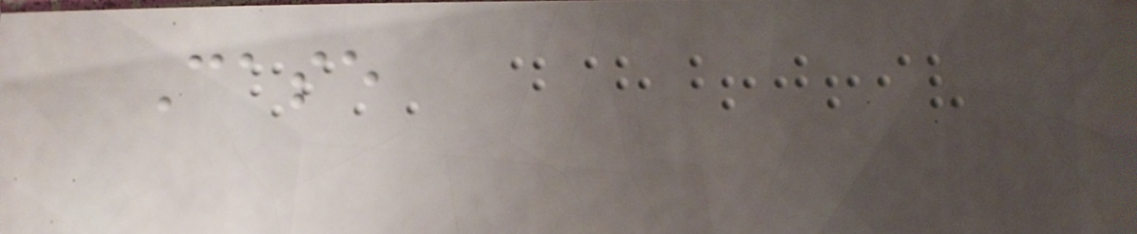Case
